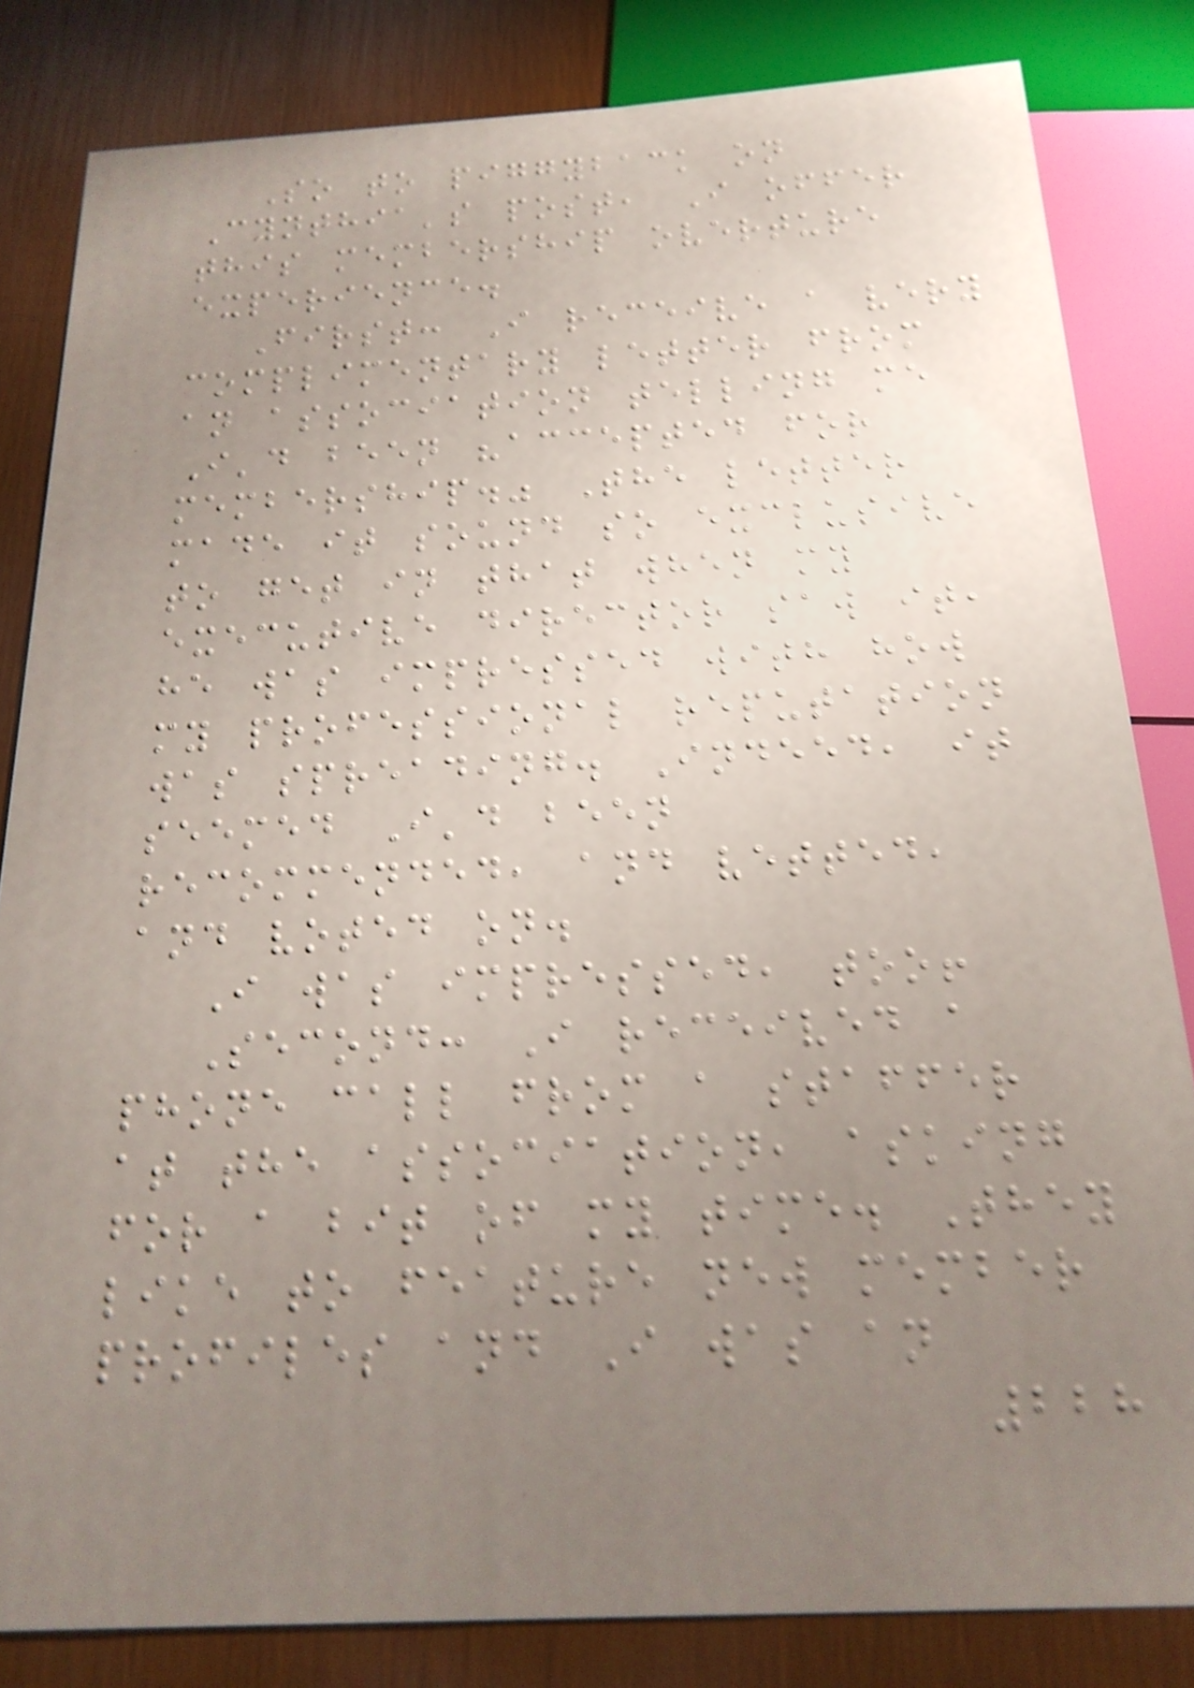So to piggyback on
Cynthia's post, I offer
this membership overture
experience.
First: I receive a very
complimentary letter from
an association telling me
I'd been "accepted for
membership." The letter
made it sound so exclusive
to get in that when my
executive director saw it,
he was impressed with how
my professional reputation
was spreading. Indeed, it
seemed I'd been
recommended, and vetted,
and voted on.
I was impressed, too!
Second: I received a
phone call from a staffer
at the association, asking
for a bit of my time. They
like to feature new member
profiles and I was an
228
